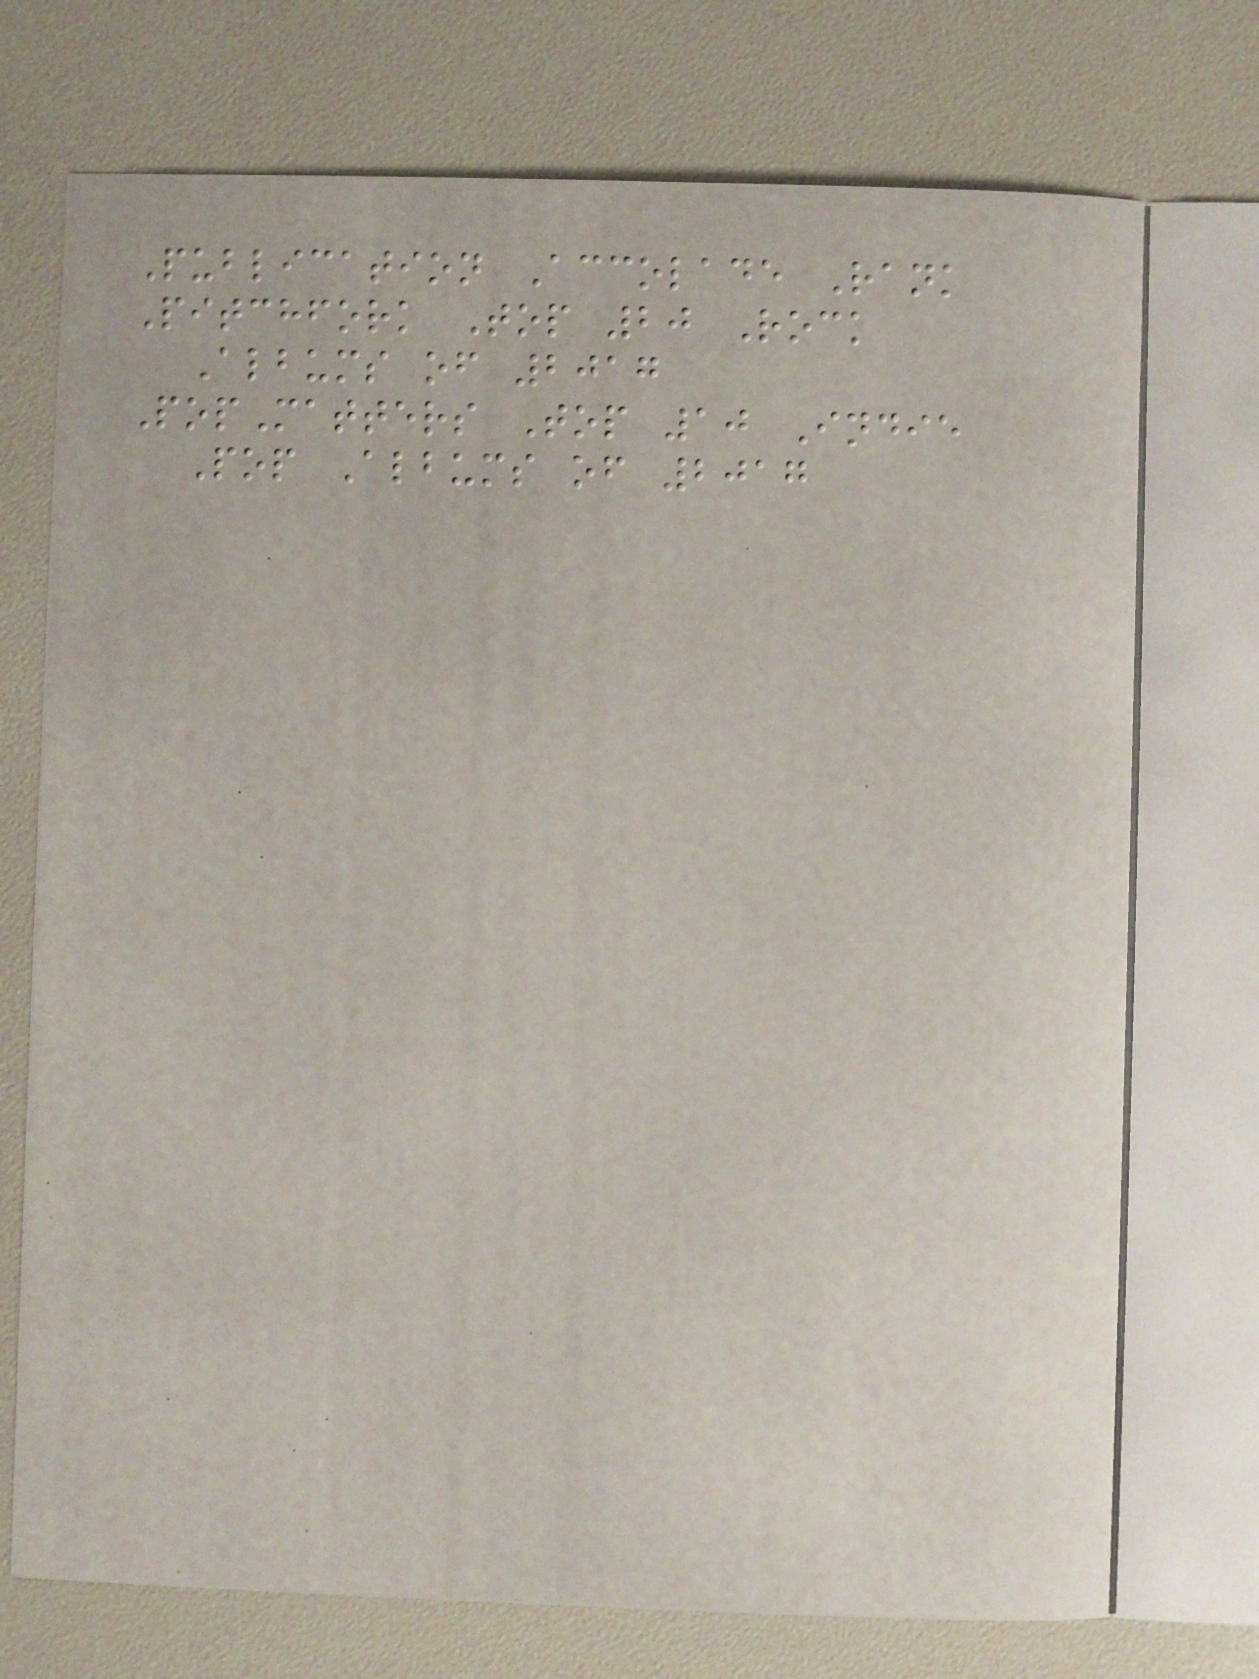Publication Accolade Rank
Pitchfork Top 20 Rock
Albums of 2017
PopMatters Top 10 Indie
Pop Albums of 2017
